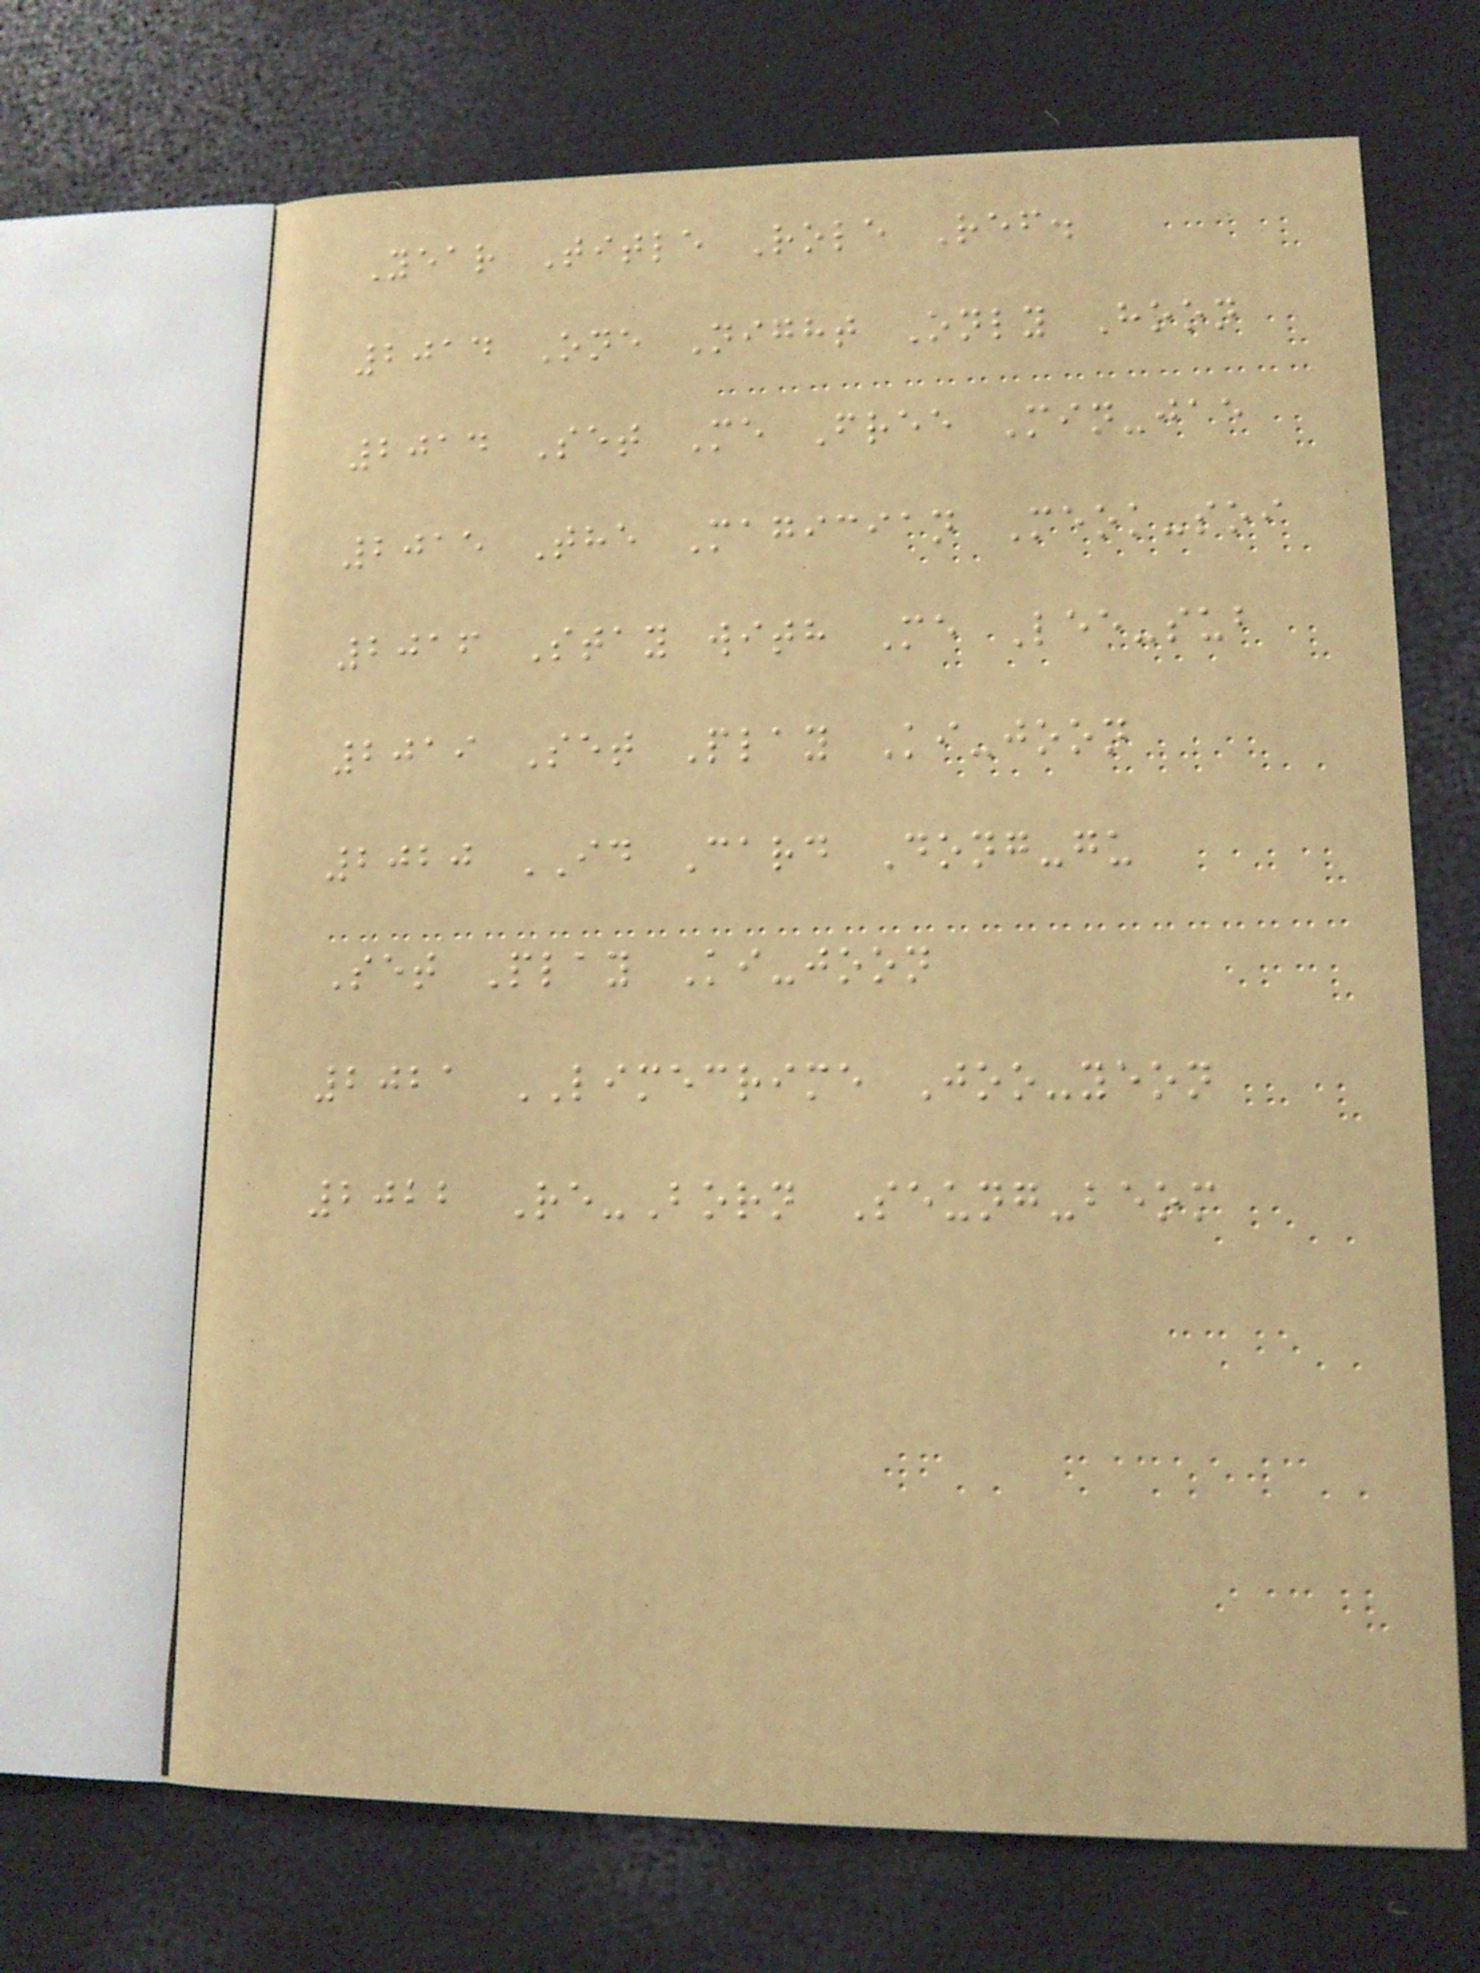Year Title Role Ref.
2014 One Night Only Hoon
2014 Set Me Free Min-jae
2015 The Magician Meok-soi
2016 Stay with Me Lee-sub
2019 Set Play Ki-joon
2020 ID Card Dong-gu
Set Play Ki-joon
2021 LIMECRIME Joo-yeon
2022 Re-Born Seung-beom
